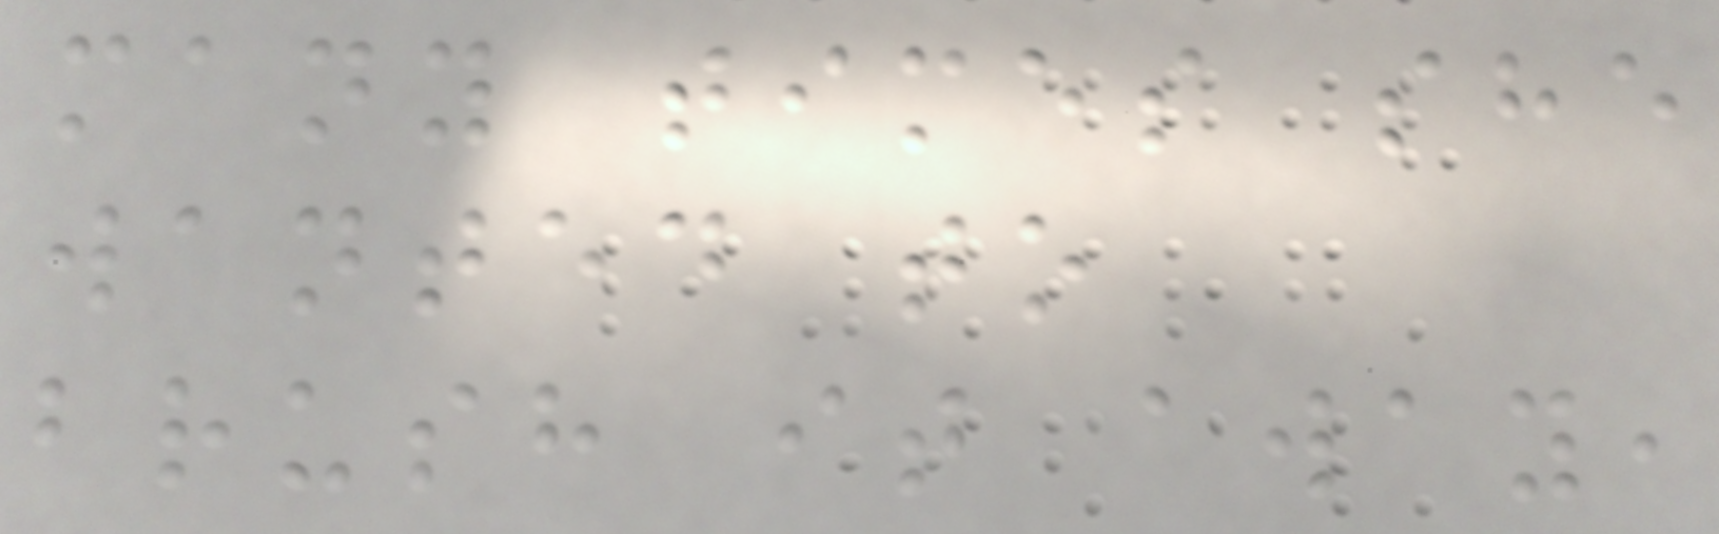many times she
wanted to
brush it away,
